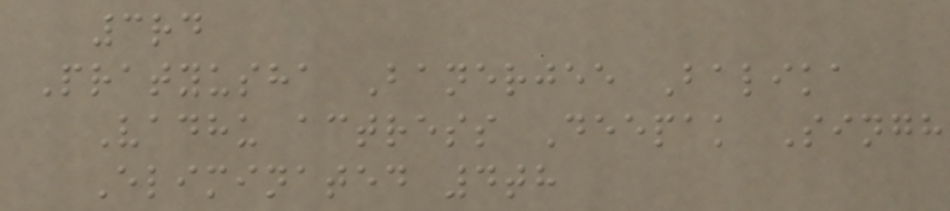3rd
Pratyusha Banerjee Balika
Vadhu actress Deepak Singh
Eliminated 4th
